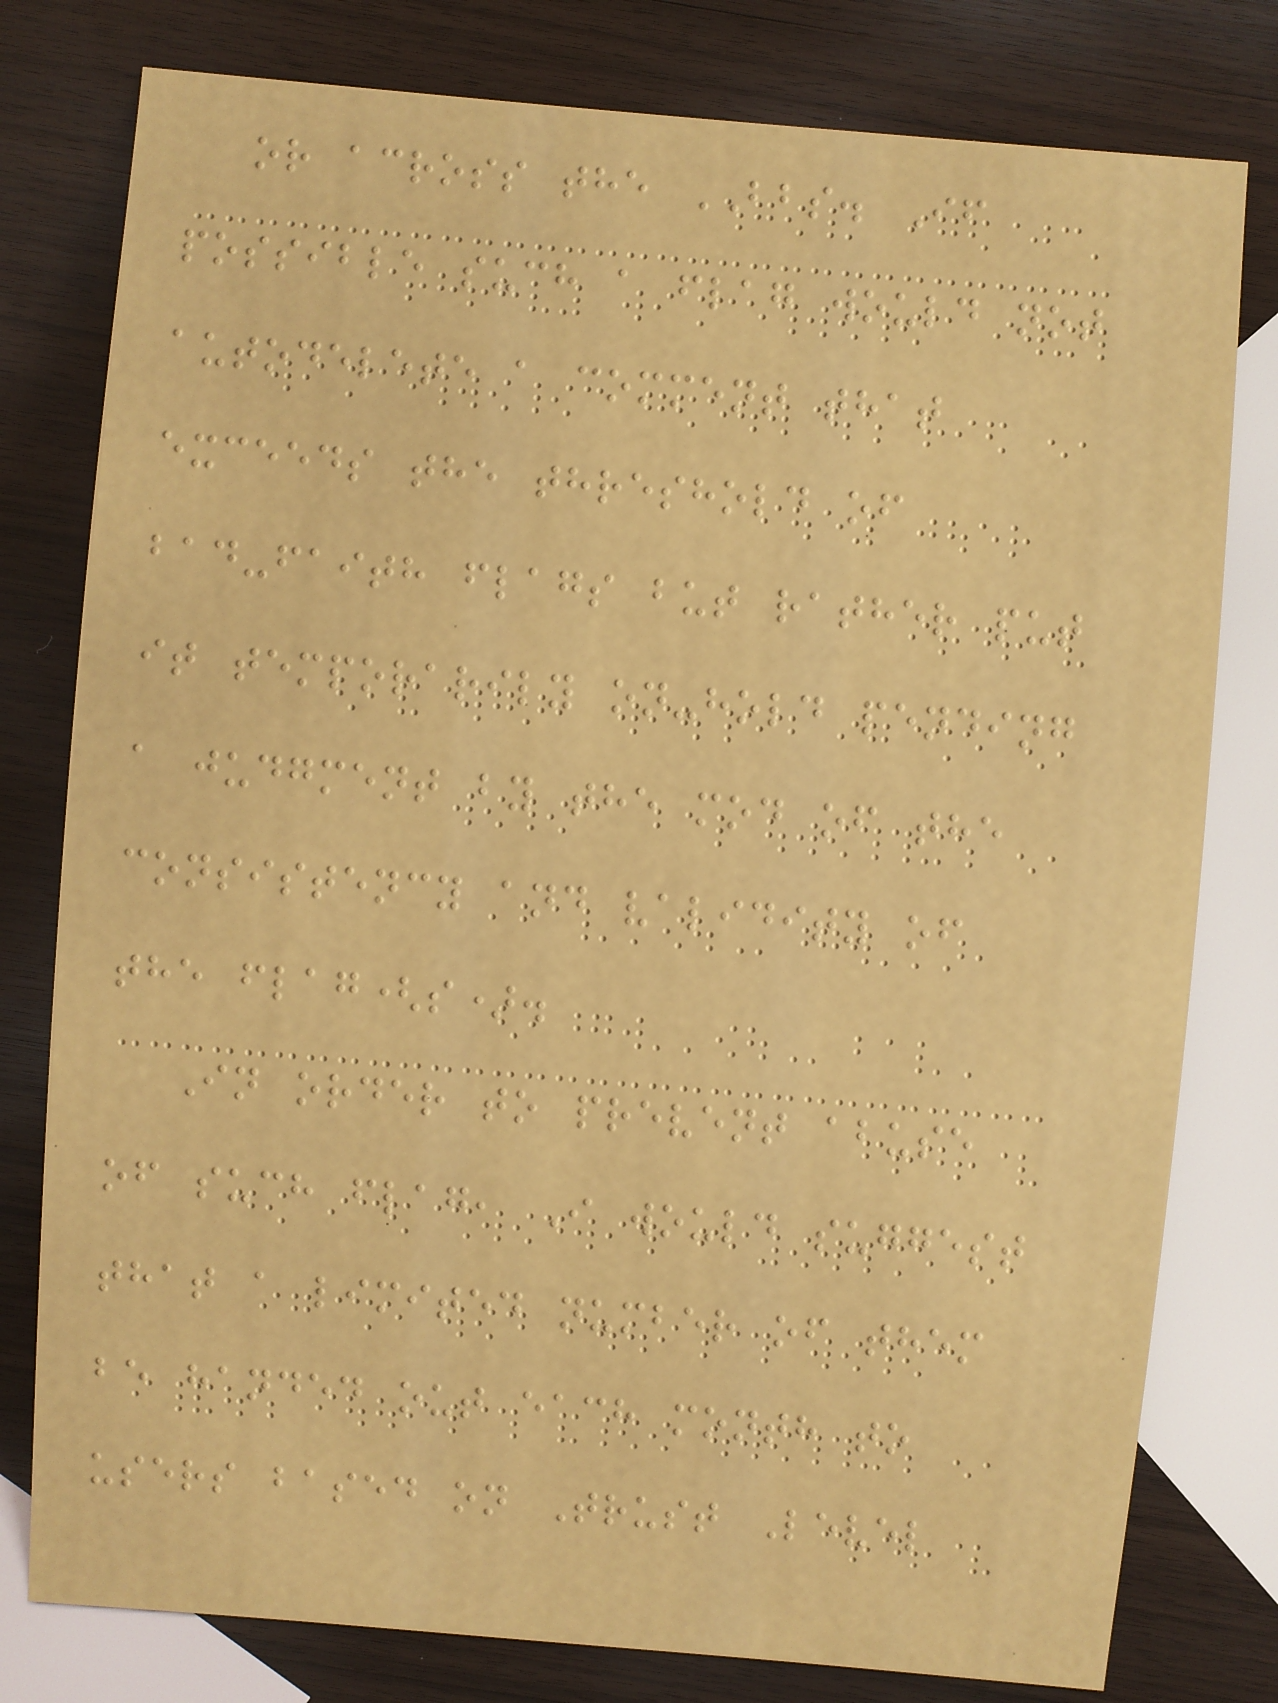or across the BBS. If
possible such a flag would not
autodelete a comment that
exceeds the threshold of
bad-faith flags but rather put
it temporarily on-hold pending
a judgment by the mod of the
consistency and validity of
the flag(s).
In order to prevent abuse
of such flag, I would suggest
that a limited number of them
be handed out each month to
users based on Trust Level
